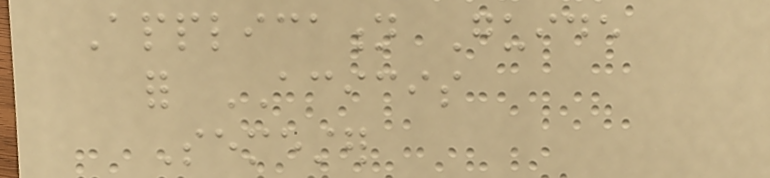Application Guide
for ACICIS
Semester
